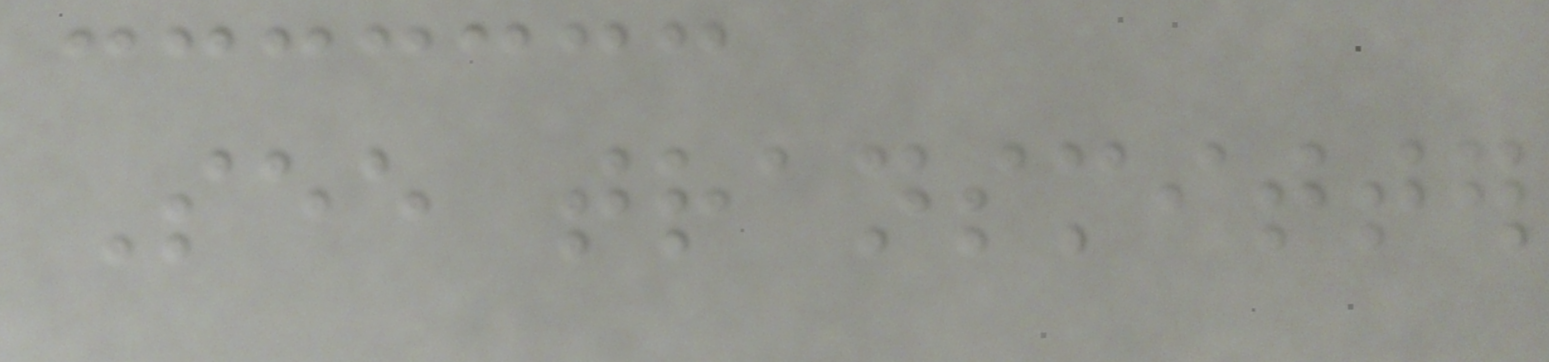See transmitter
